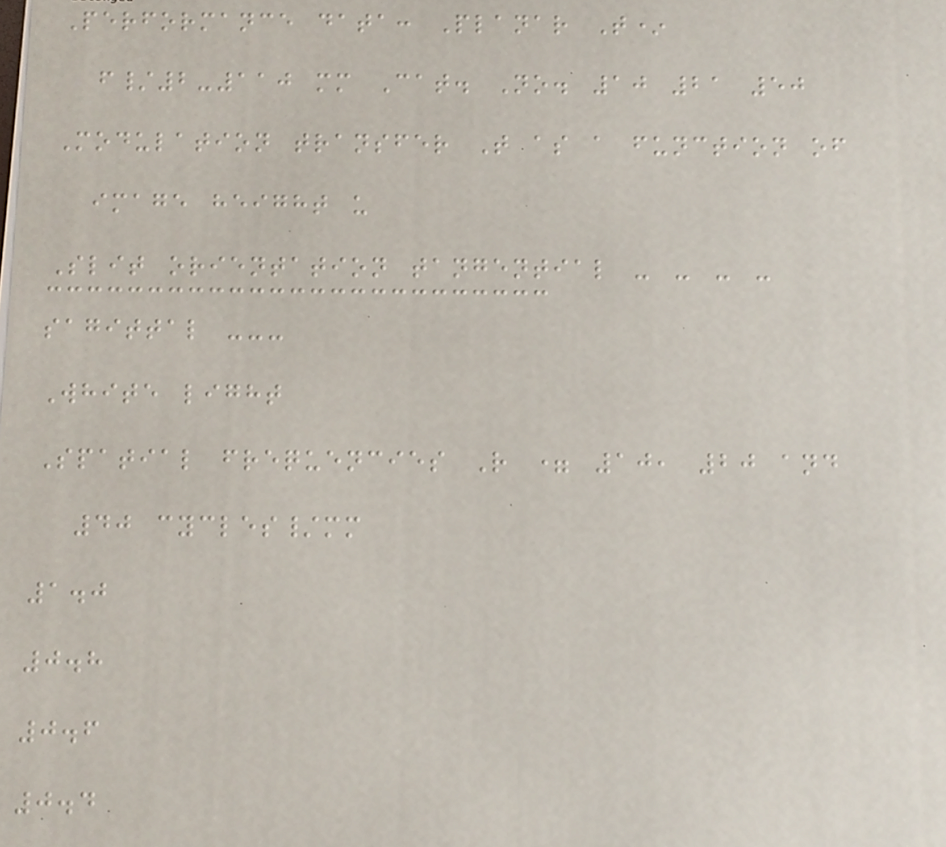Performance data: Planar T*
f/2-110 mm Cat. No. 10 21 50
Modulation transfer T as a function of
image height u
Slit orientation tangential - - - -
sagittal ---
White light
Spatial frequencies R = 10, 20 and
40 cycles/mm
1.0
0.8
0.6
0.4
